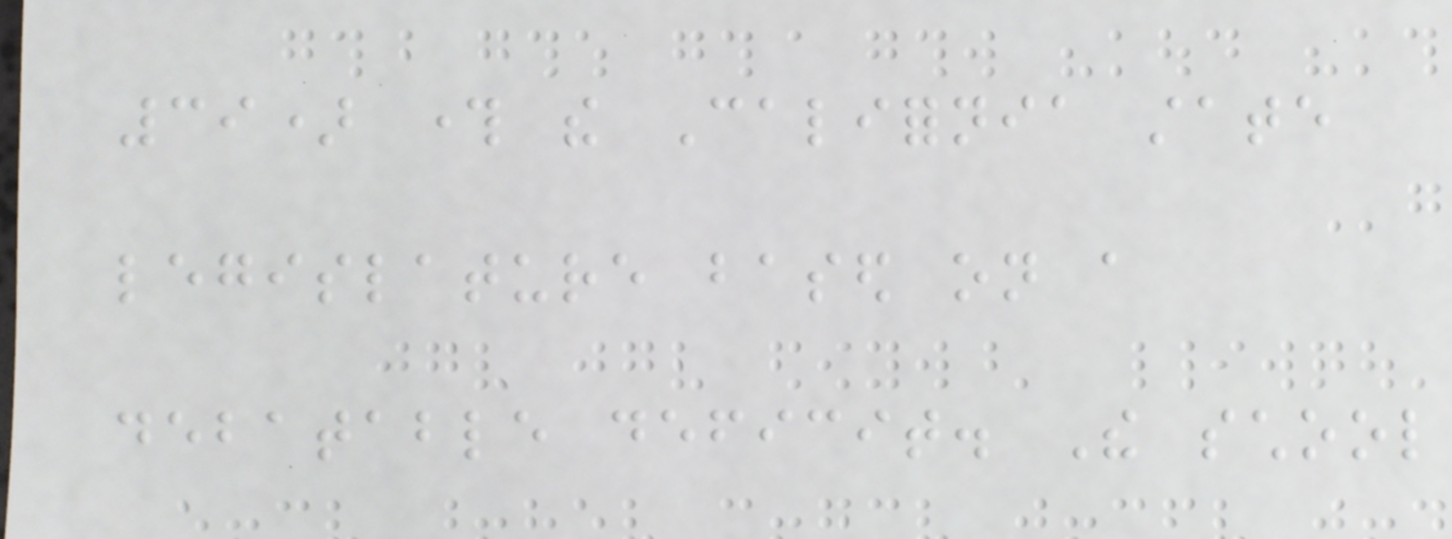39) through the California state
legislature based on a
debatable deficit. The school
